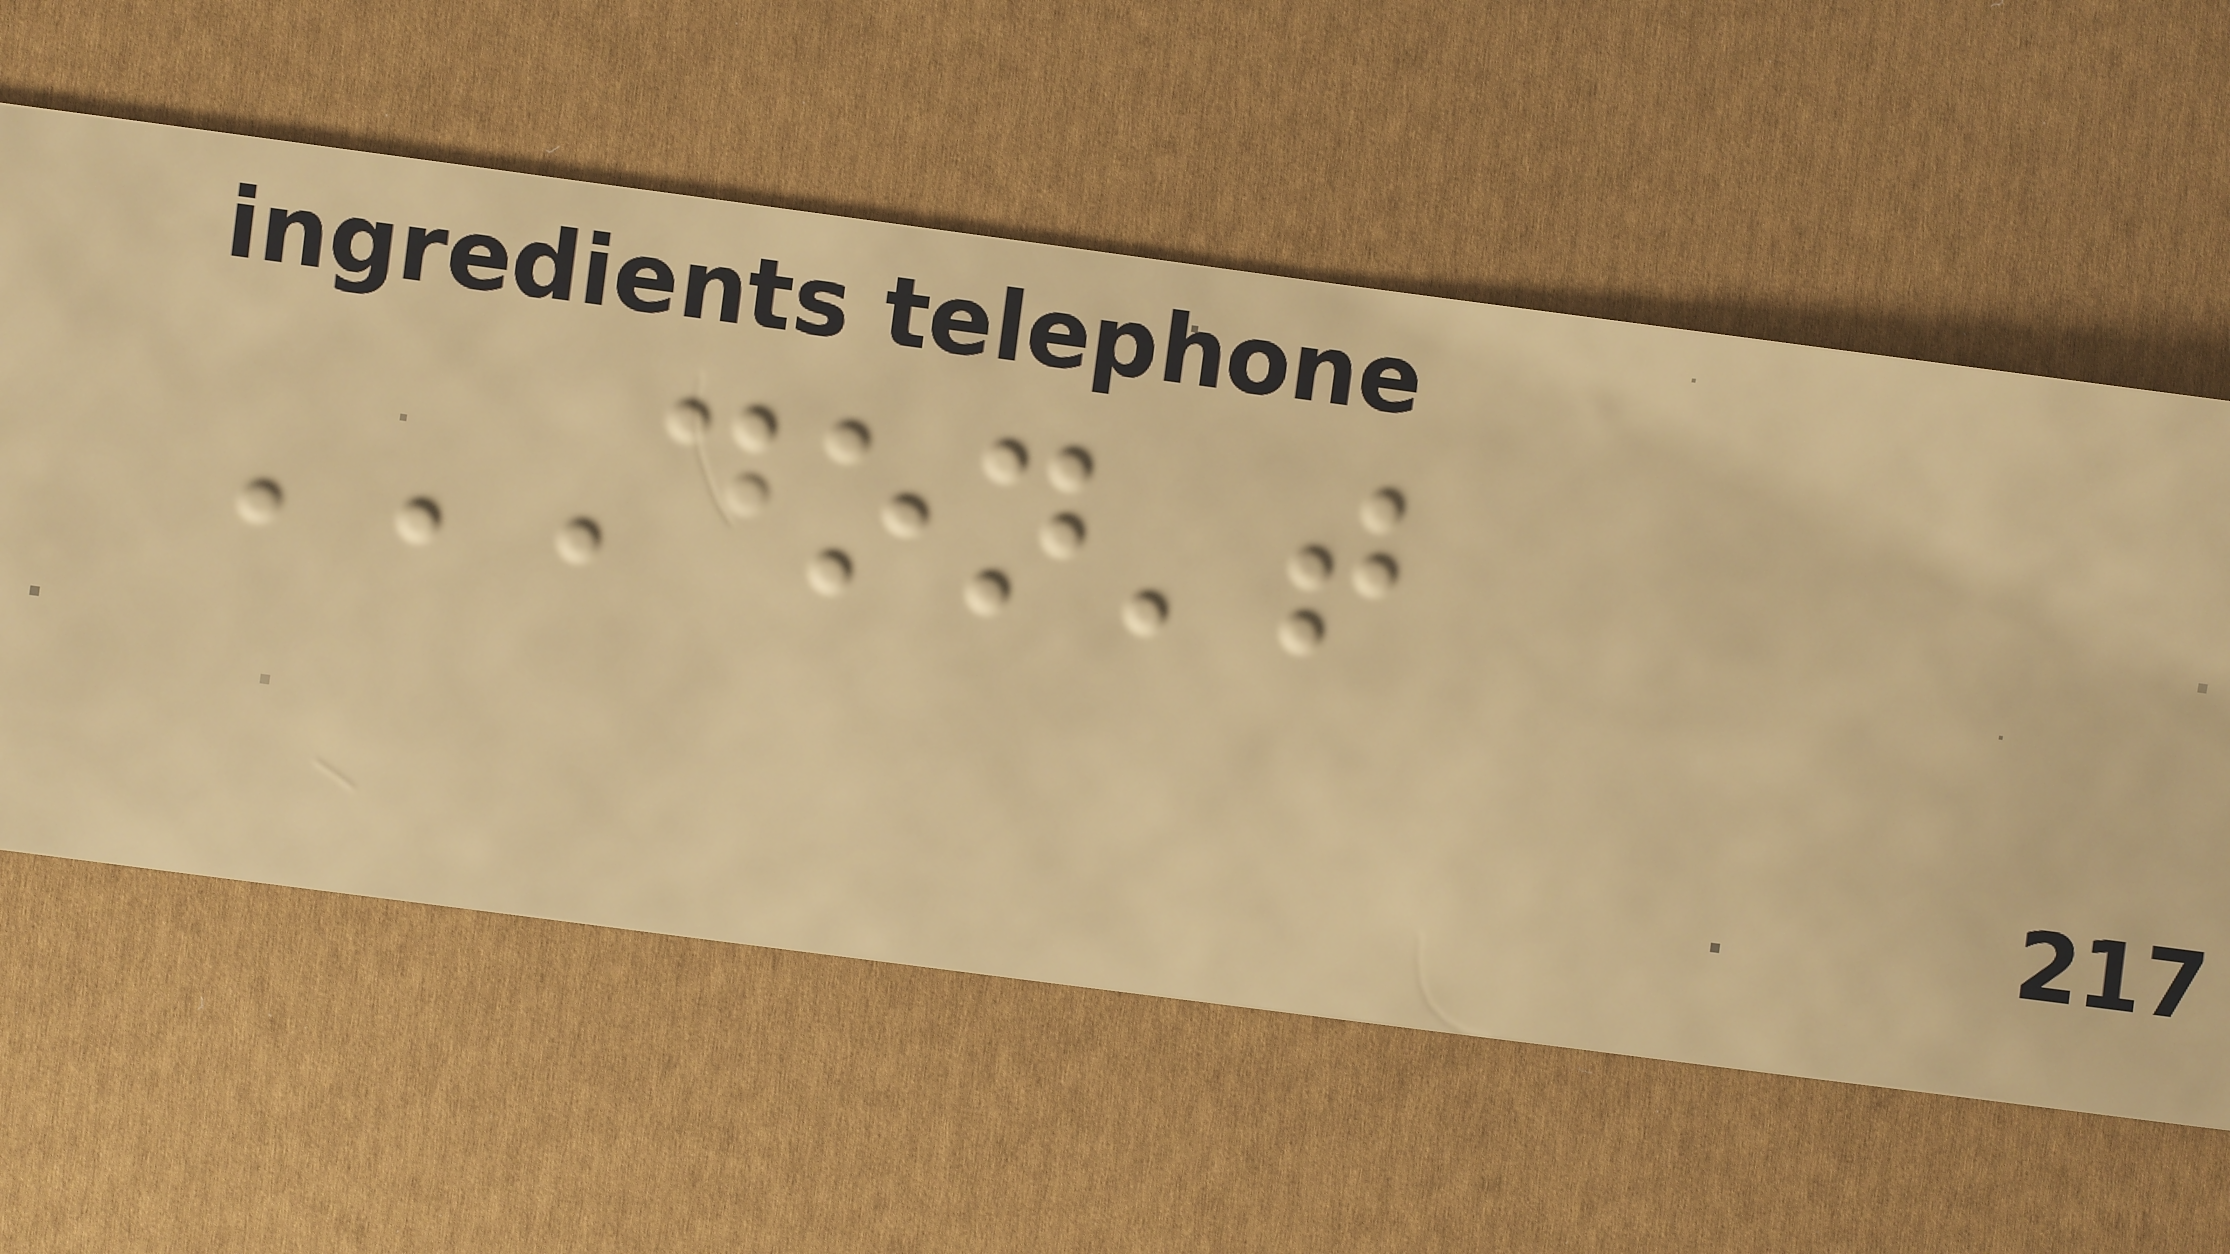DON'T
